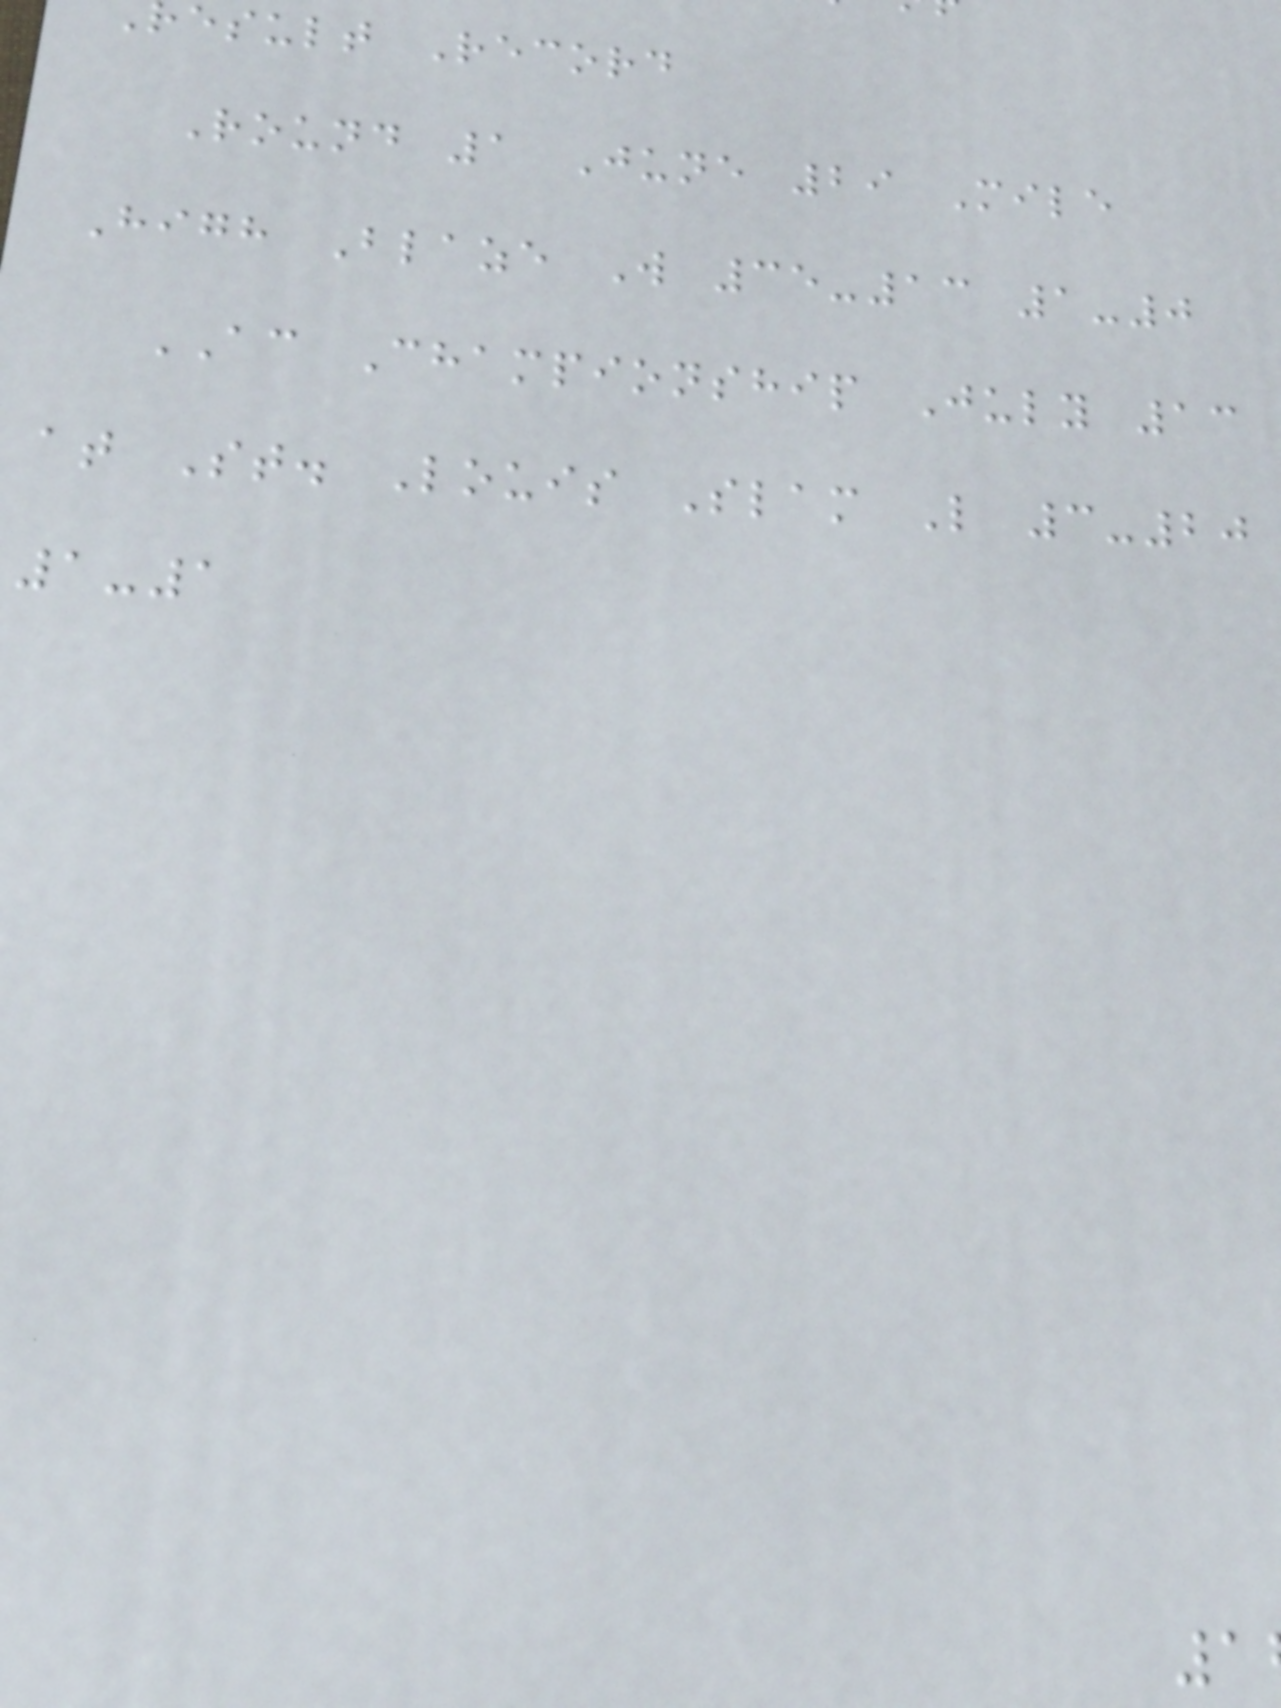esult Record
Round 1 June 29 Mile
High Blaze W 35-13 1-0
AC Championship July 13
at St. Louis Slam L 3-20
1-1
